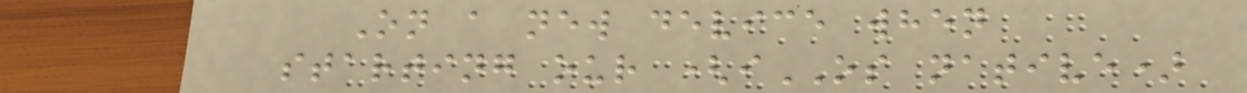On a new device when
starting our (iOS native)
